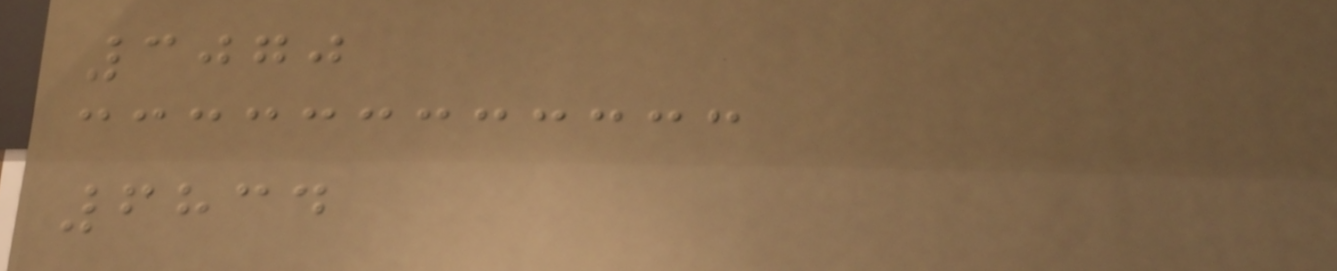3070
6834
